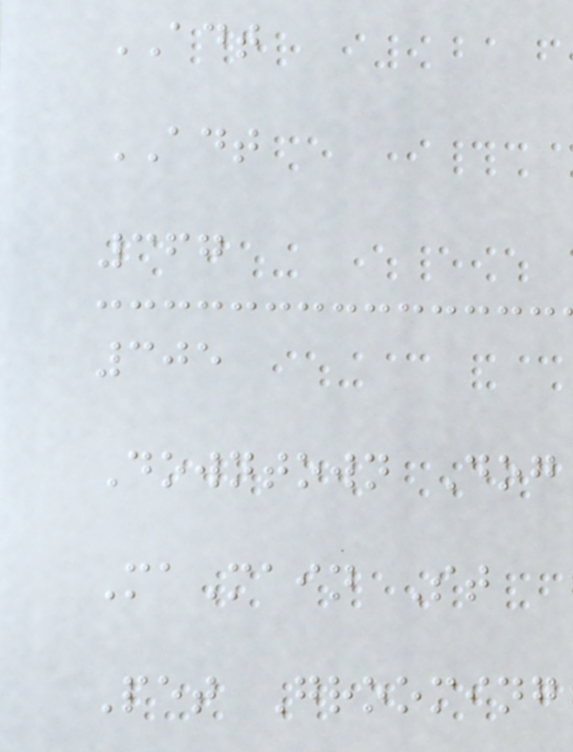ADT
ADT
367
305
Downtown Dog
MaMain St
Pet Grooming
